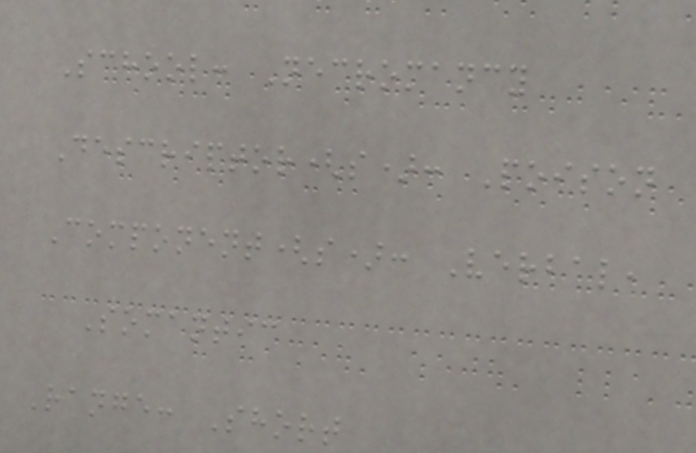School: Necromancy
Descriptor(s): Poison
Component(s): Verbal,
Somantic
Range: Short
